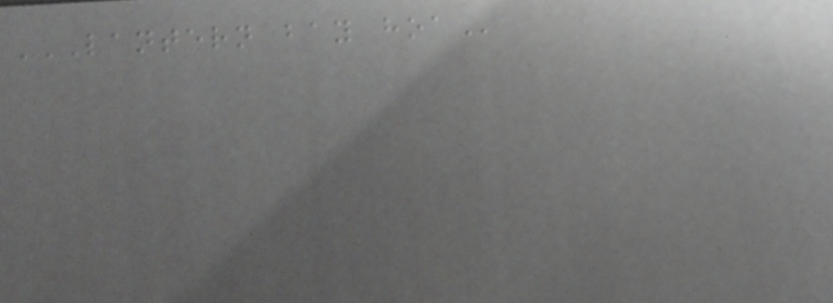LANTERN BAY HOA
